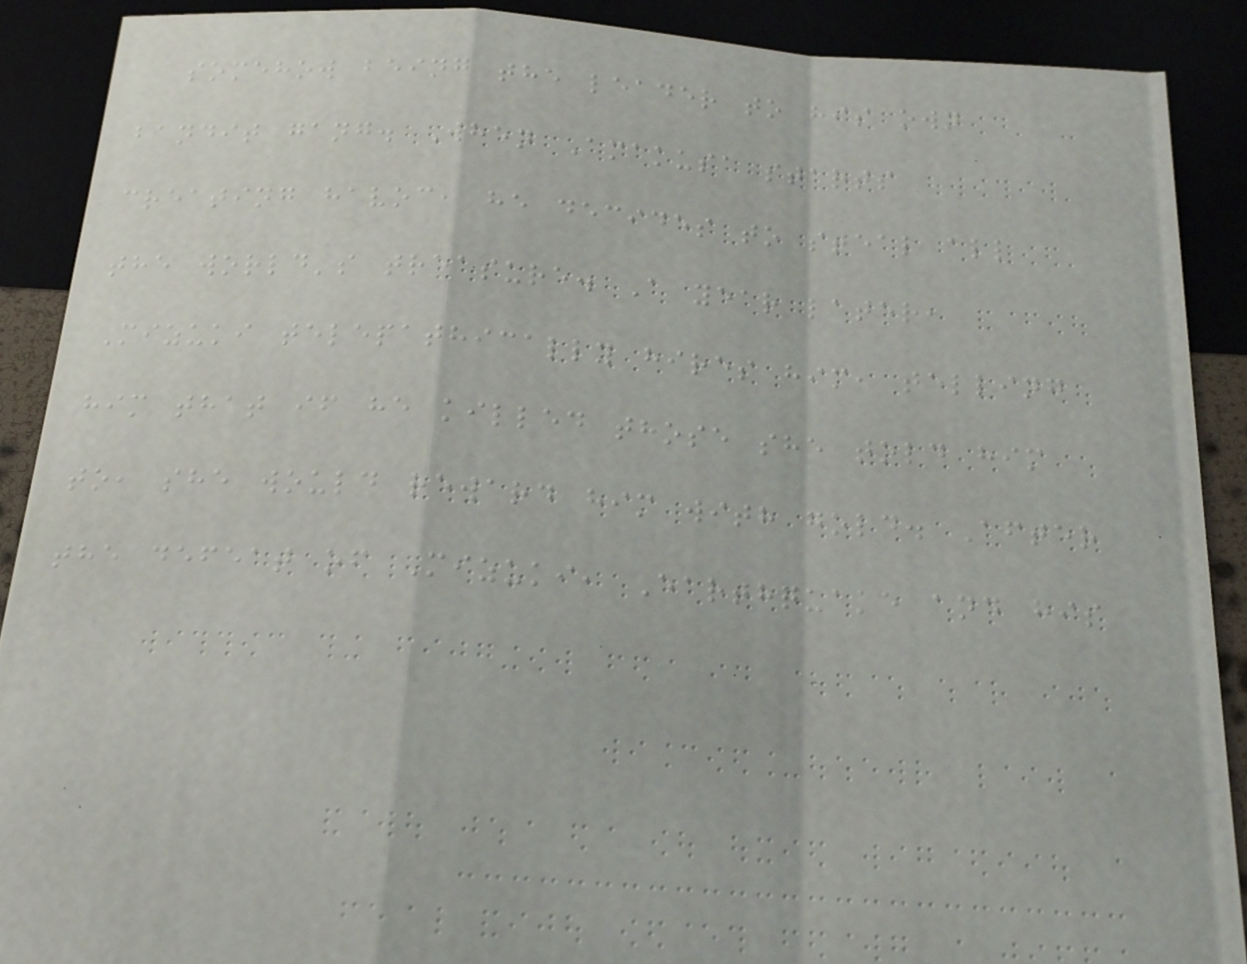somehow being the leader to his own
bandit gang. When Amakusa starts
creating havoc, he decides to steal all
the world's treasure. A year later,
Mizuki telepathically hires him, telling
him that if he killed those she told him
to, she would reward him with gold. After
the defeat of Mizuki, Earthquake and his
